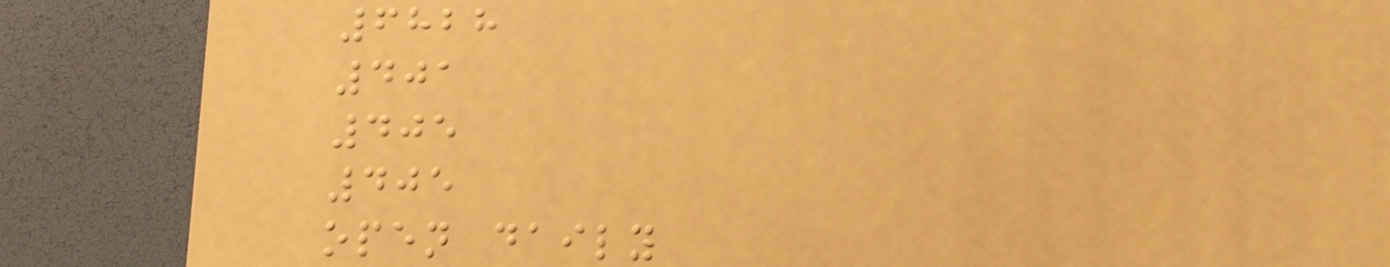6828
401
405
405
open daily
